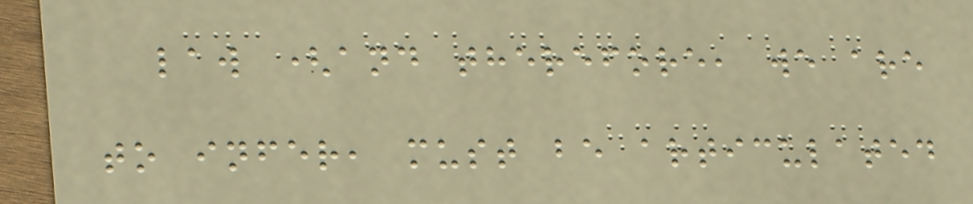law (and therefore, we are
to infer, must be articulated
